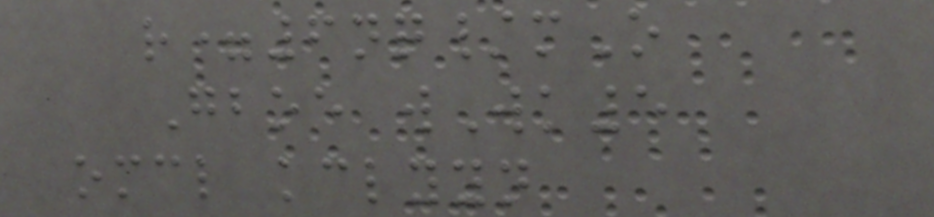r=6nq/mO
Gboe wWk5
omcl kclyyn
